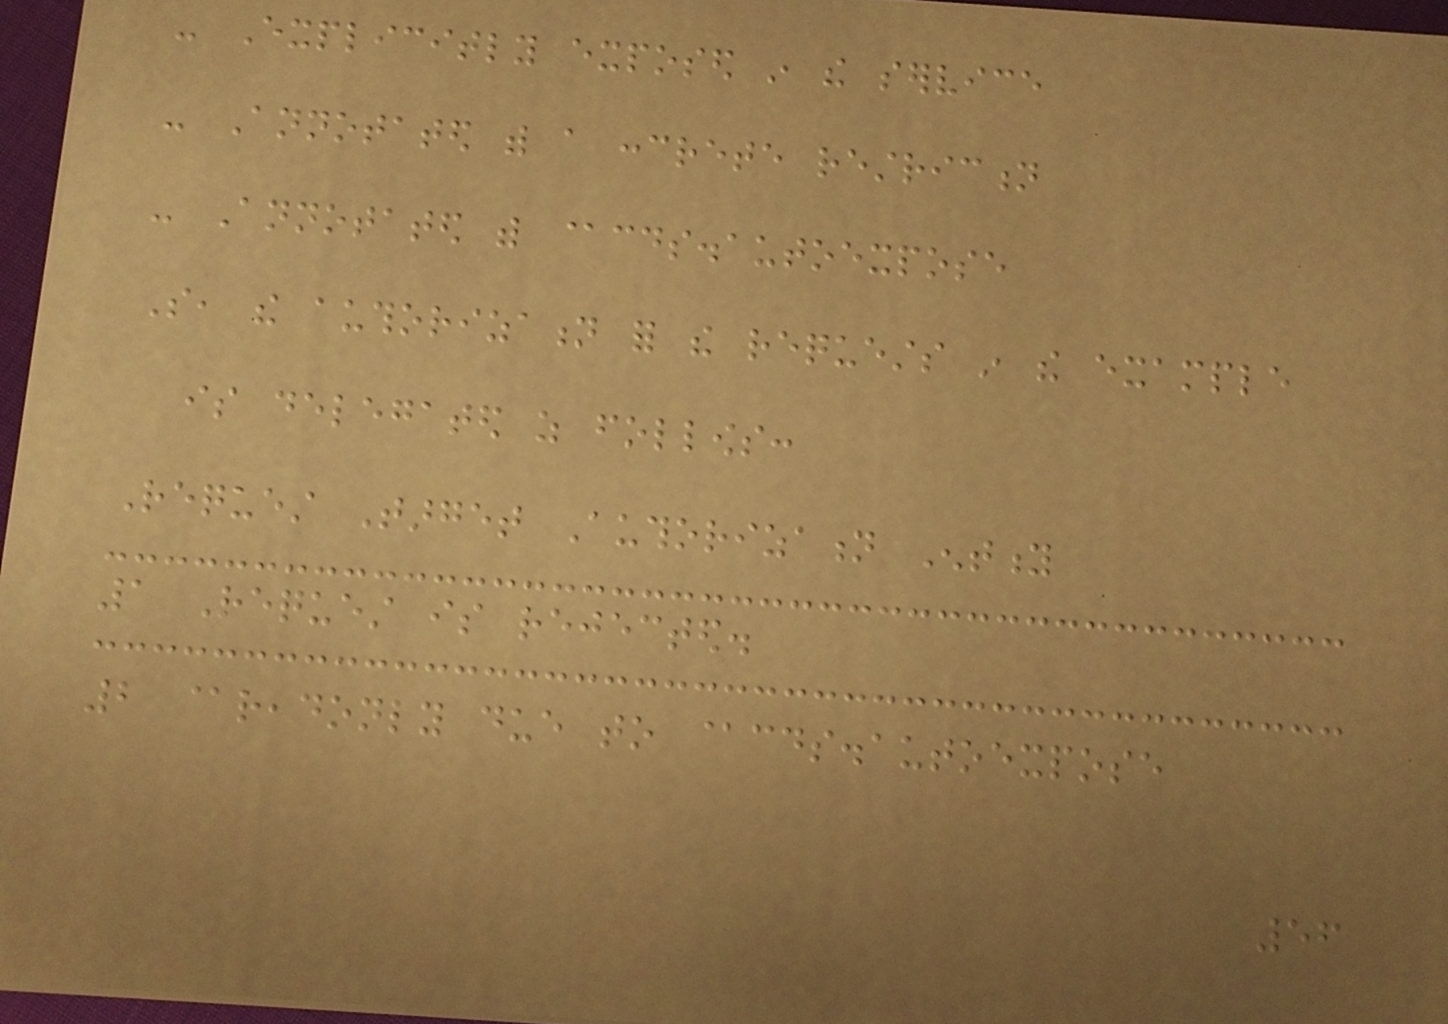- Explicitly exposed in the service
- Annotated with a concrete restriction
- Annotated with @cds.autoexpose
So, the authorization for the requests in the example
is delegated as follows:
Request Target Authorization Entity
1 Request is rejected.
2 @readonly due to @cds.autoexpose
56
